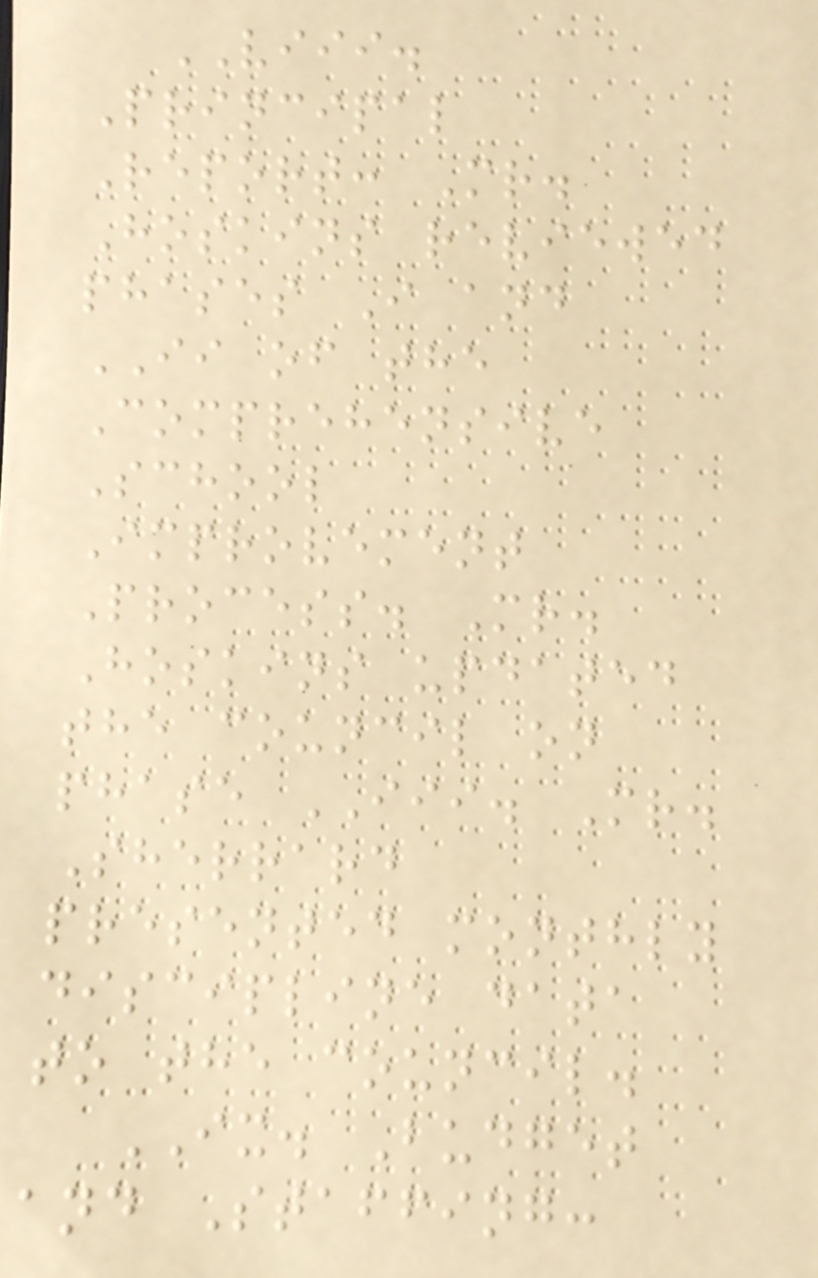VIII.
Principal
Report: Mr.
Hoskins reviewed
phases I and
II of the
Comprehensive
School
Improvement
Process. Mr.
Hoskins updated
the council on
phase III. Mr.
Sherrard
presented monthly
discipline data
to the council.
IX. Budget
and Staffing:
